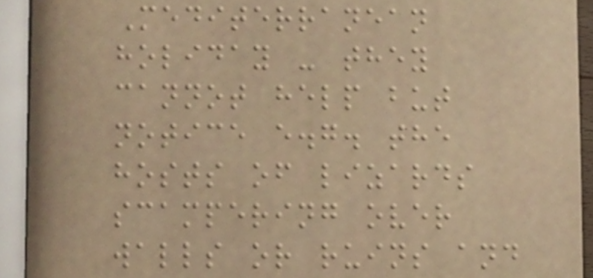Mediterranean
holiday - they
cannot help but
notice e.g. the
hosts of lizards
scampering over
walls or ruins and
